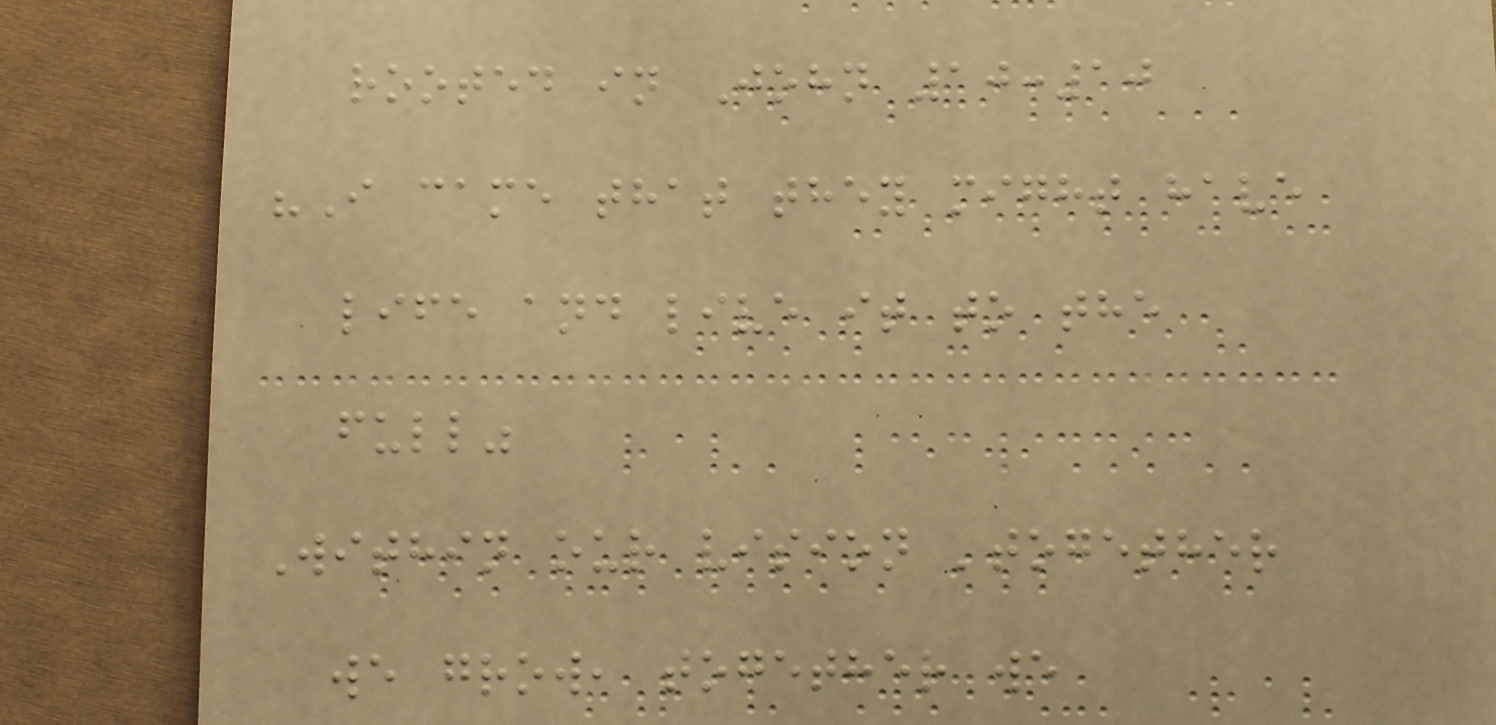rooted in John 10:10
"I came that they might have
life and live it to the
full"
Within our vision 'together
we grow, together we
